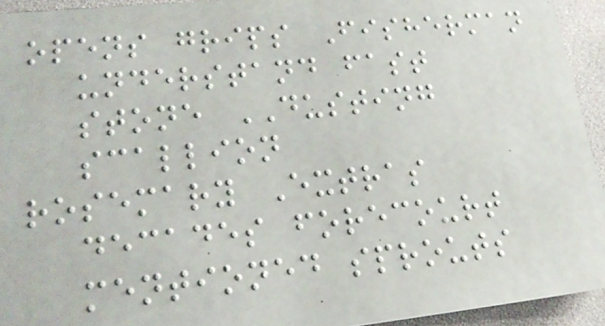opens grips Fisherman
understand fast
stone DUSTING
scallion
rosemary Extras
decades forecourt
mentioned sprouts
